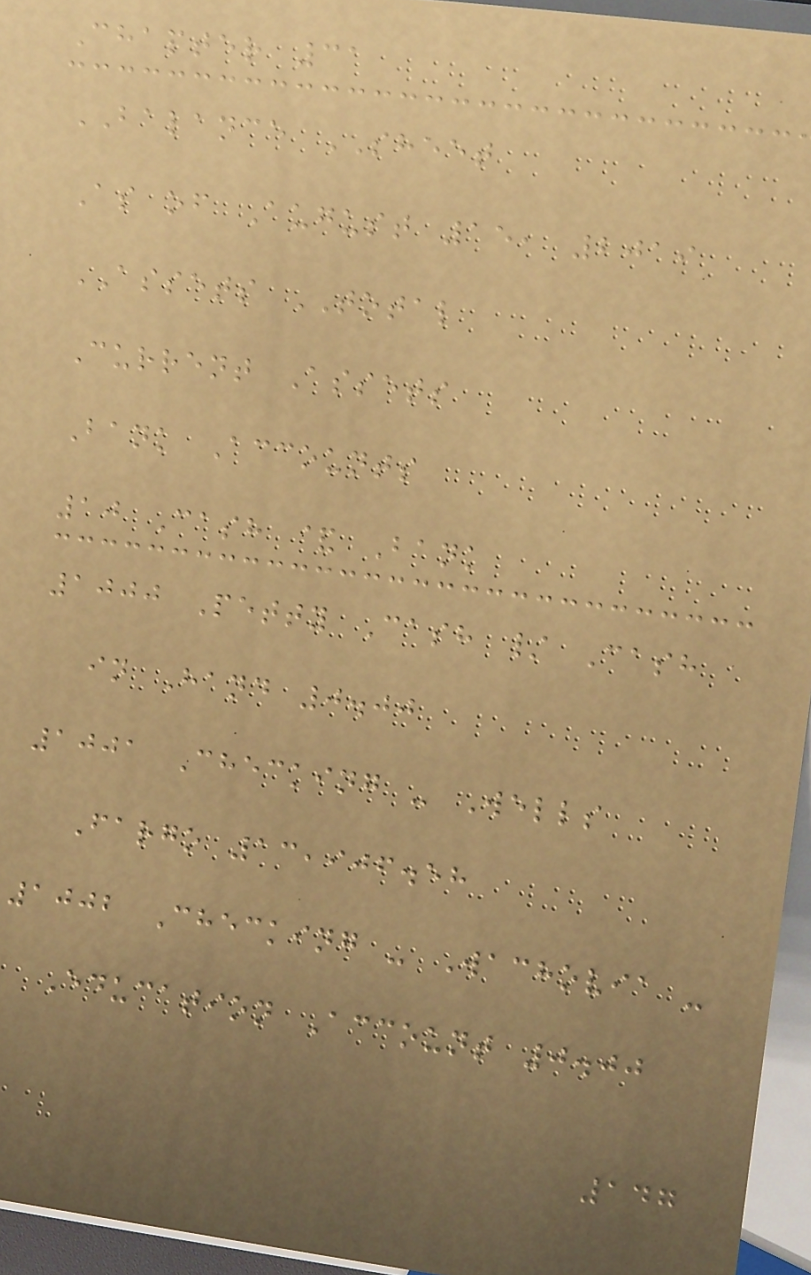Chapter 31
BALANCE SHEET
As of August 15, 2019
ASSETS TOTAL
Current Assets
Bank Accounts
10 Cash & Bank
1000 Petty Cash / Cash
in Hand 0.00
1001 Checking - Wells
Fargo 13,906.58
1002 Checking - Wachovia -
Education Account 0.00
147
